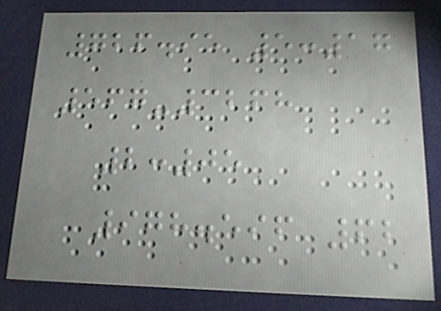726.95 5:17
567-3268
2:05
978.596 62
